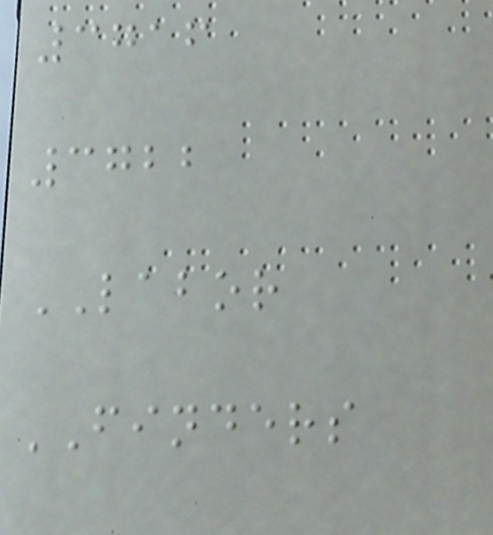3716
3722
LABOR
FINDERS
